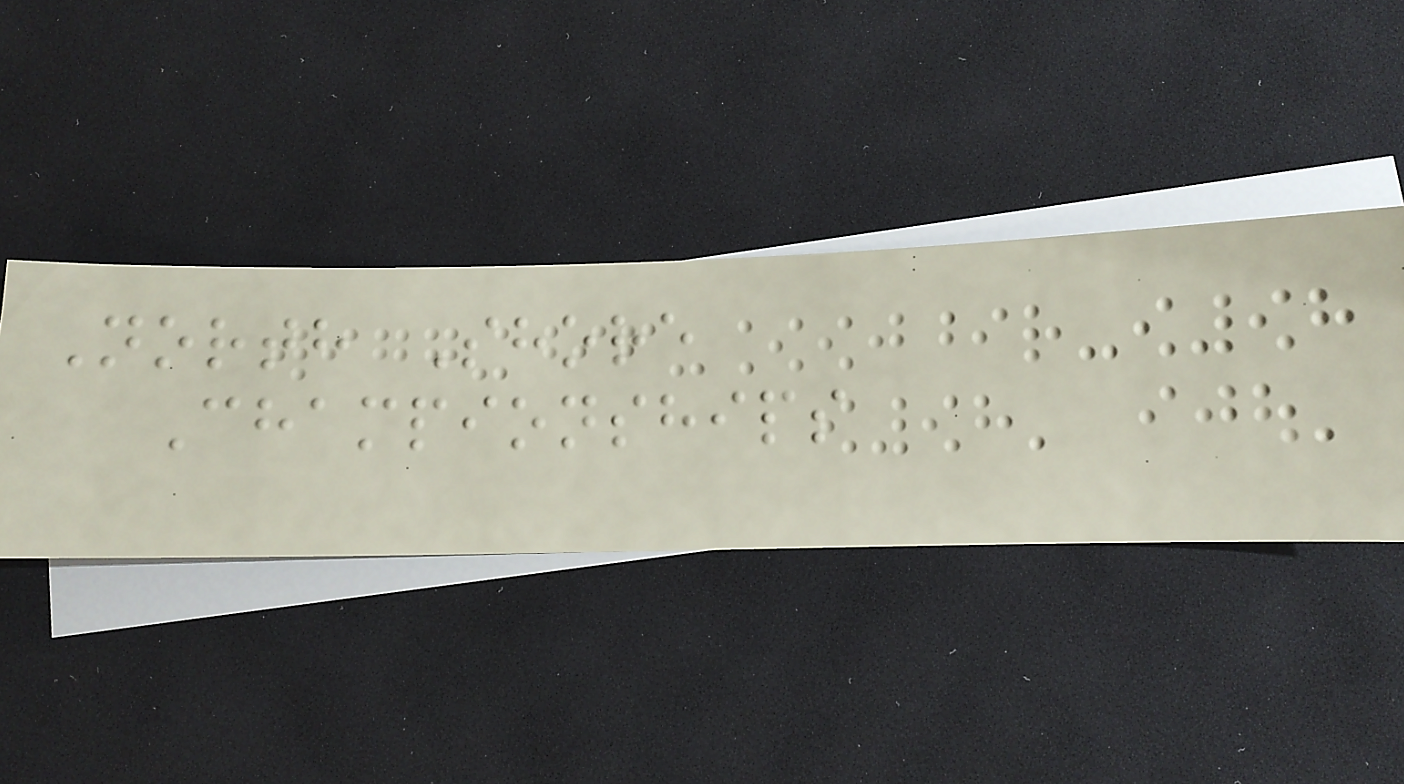North Shore
Championships
